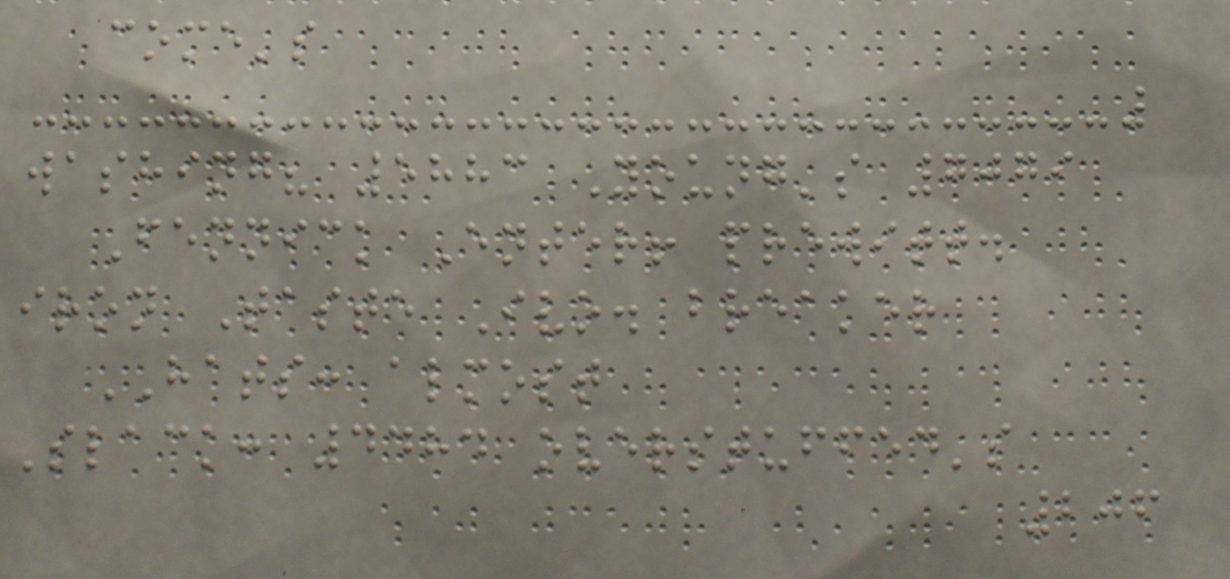come's
washing? 5883 Young's 7079
Fennick Enter! prewitt.
iron Taste Ivo. breaker
HATS: almost
Slack: 4484 overstuffed's
206
